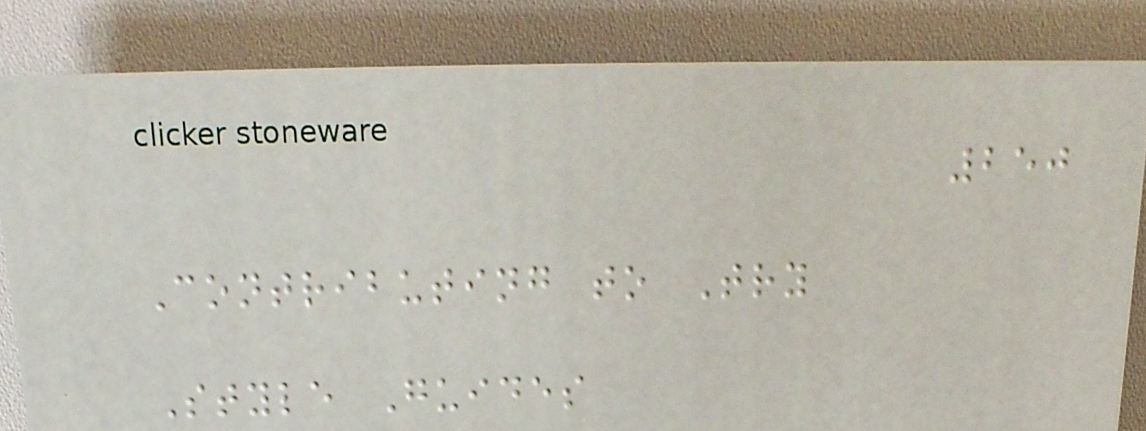250
Contributing to Try
Style Guides
